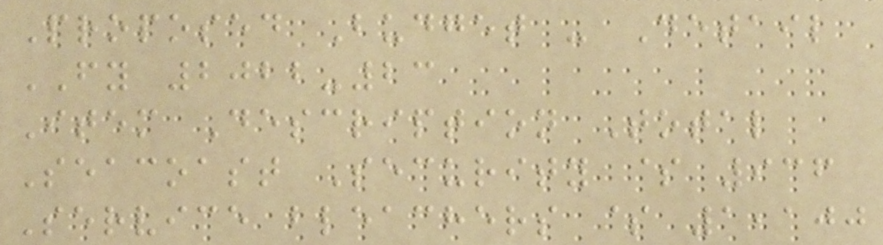Proposed Budget - Detail
FY 2022-23
Item Description Total
Seacoast Security $ 936
Service bleachers $ 1,100
